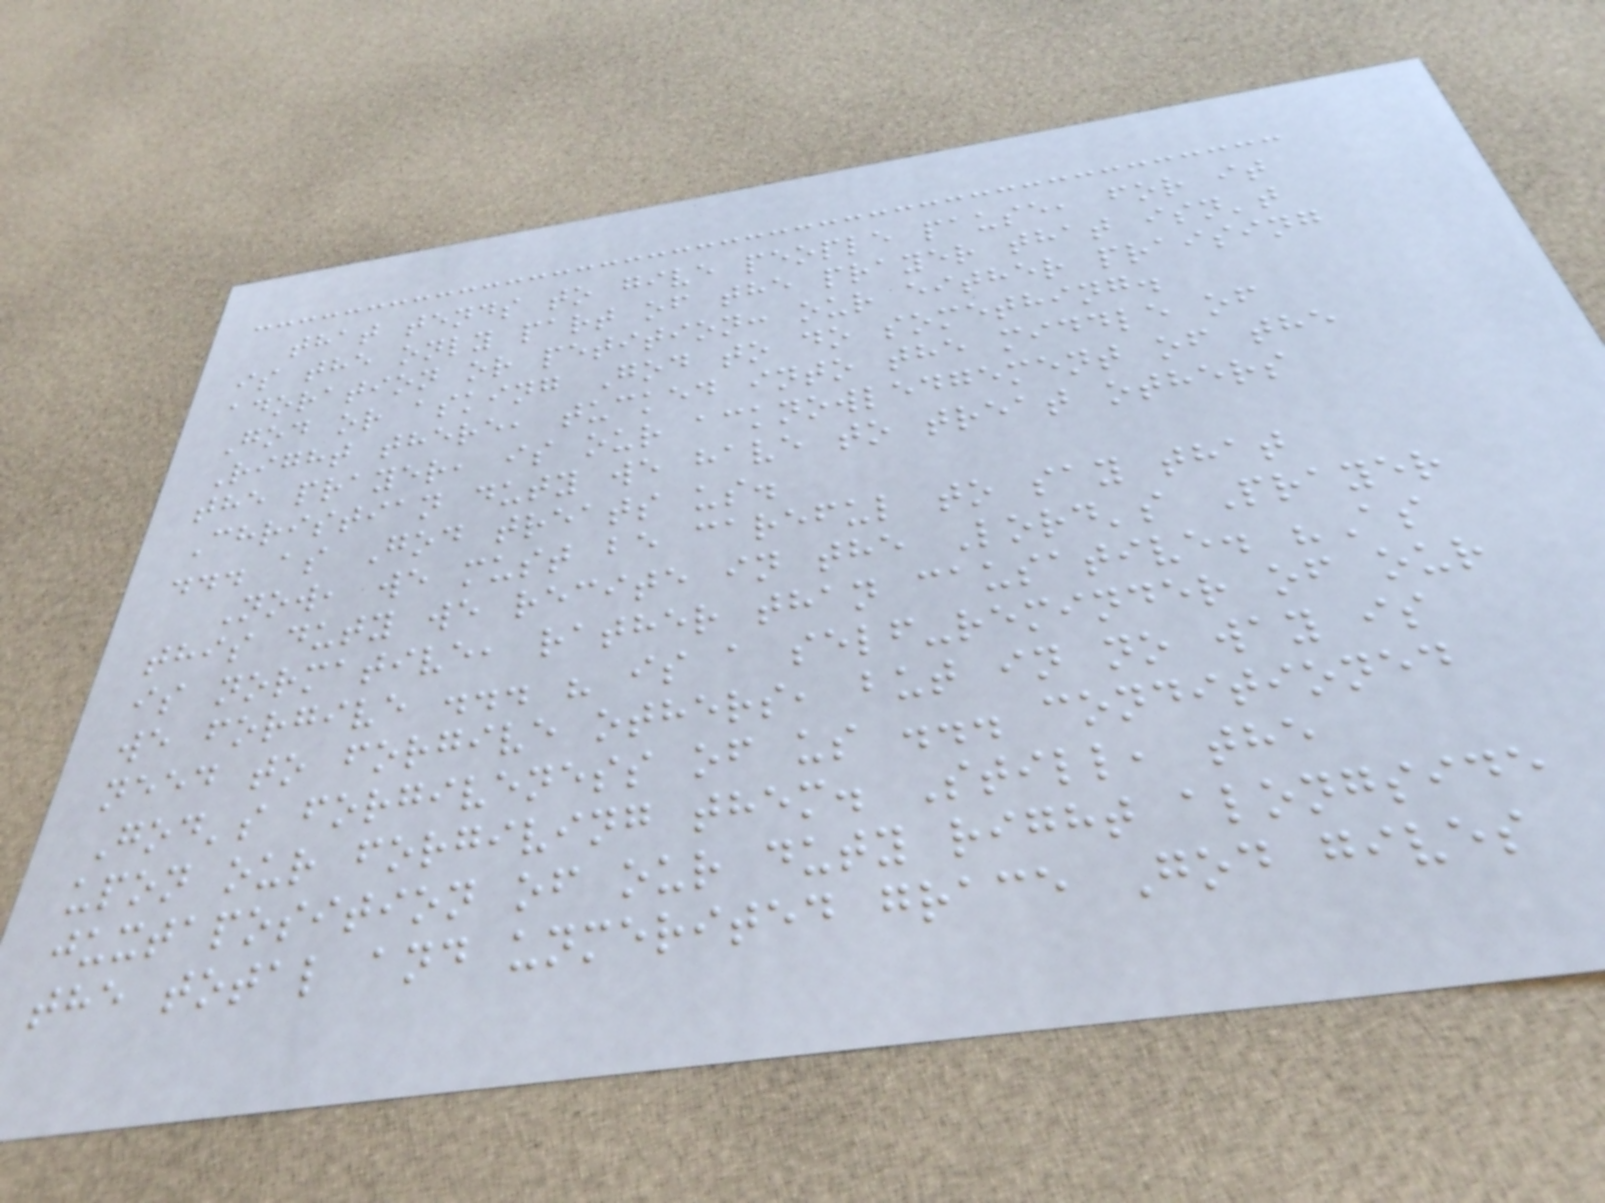that tends to give people pause, for it
is the only part of the prayer that isn't
adoration or petition: our either praising
God or asking God to do something.
Right there, tucked into the middle of
the prayer, is our acknowledgement of the
Christian duty we have to treat others
... as God treats us.
Now, we must be careful to say that
this duty we recite in the Lord's Prayer
is normative, rather than causative. "As
we forgive ... " is a self-reminder of our
need to forgive others, but in no way is
God's forgiveness of us ... conditioned
upon our forgiving them. Still, the
juxtaposition of our duty right alongside
the total and unmerited grace God gives
